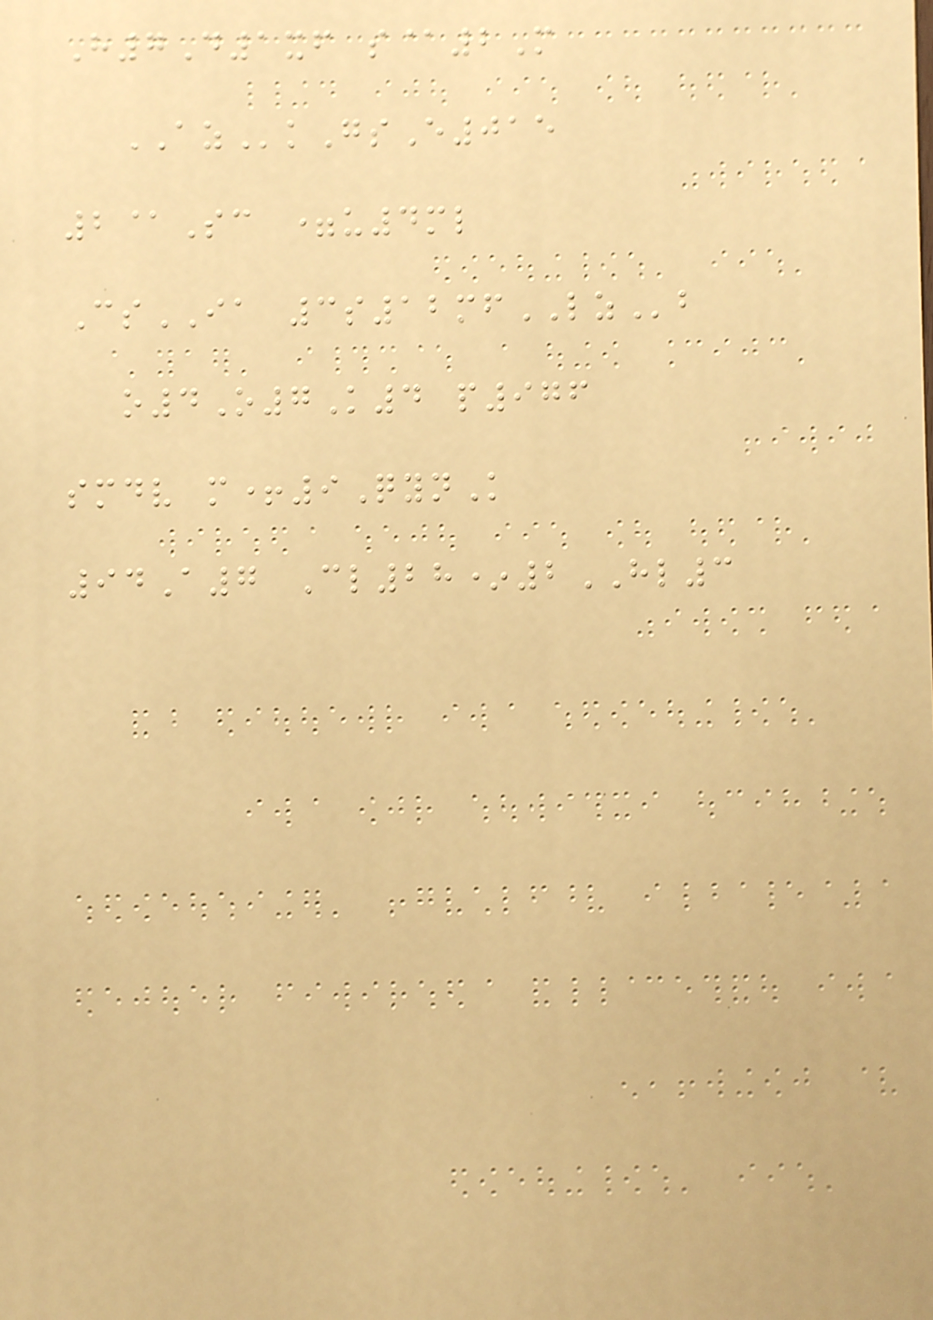H7D1xf s@2M
AZkGsE015
2@Sc =u4ml
CsIA 3s12mfLZb
o4O7K4 p976
smdv m+9QynK
94A7 Cl28*2HL3
